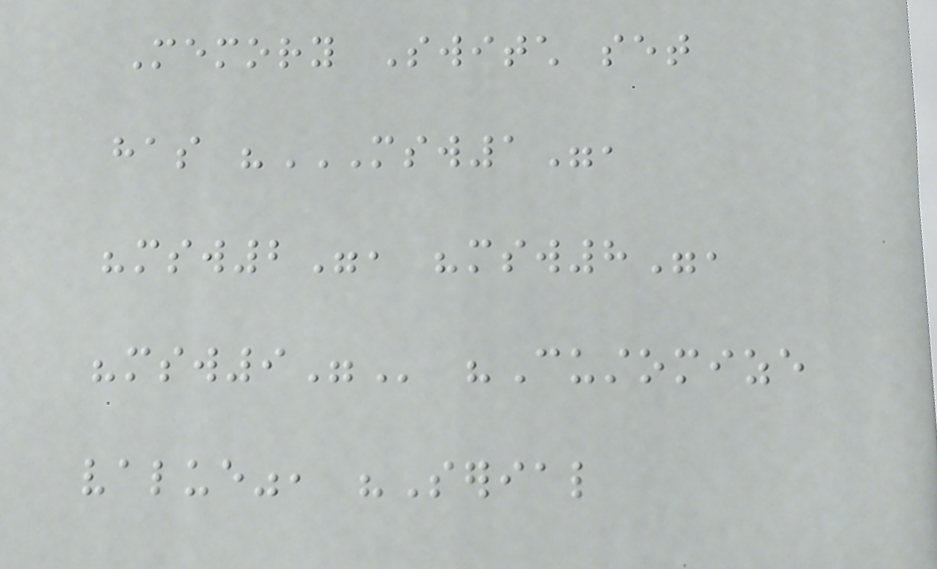Memory Switch set
has "MSW1",
"MSW2", "MSW8",
"MSW9" "Customize
value", "Serial
